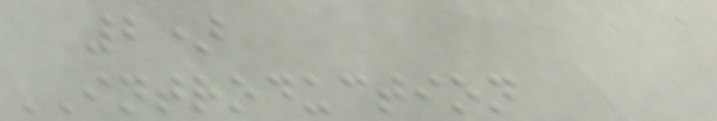2)
INTRODUCTION
